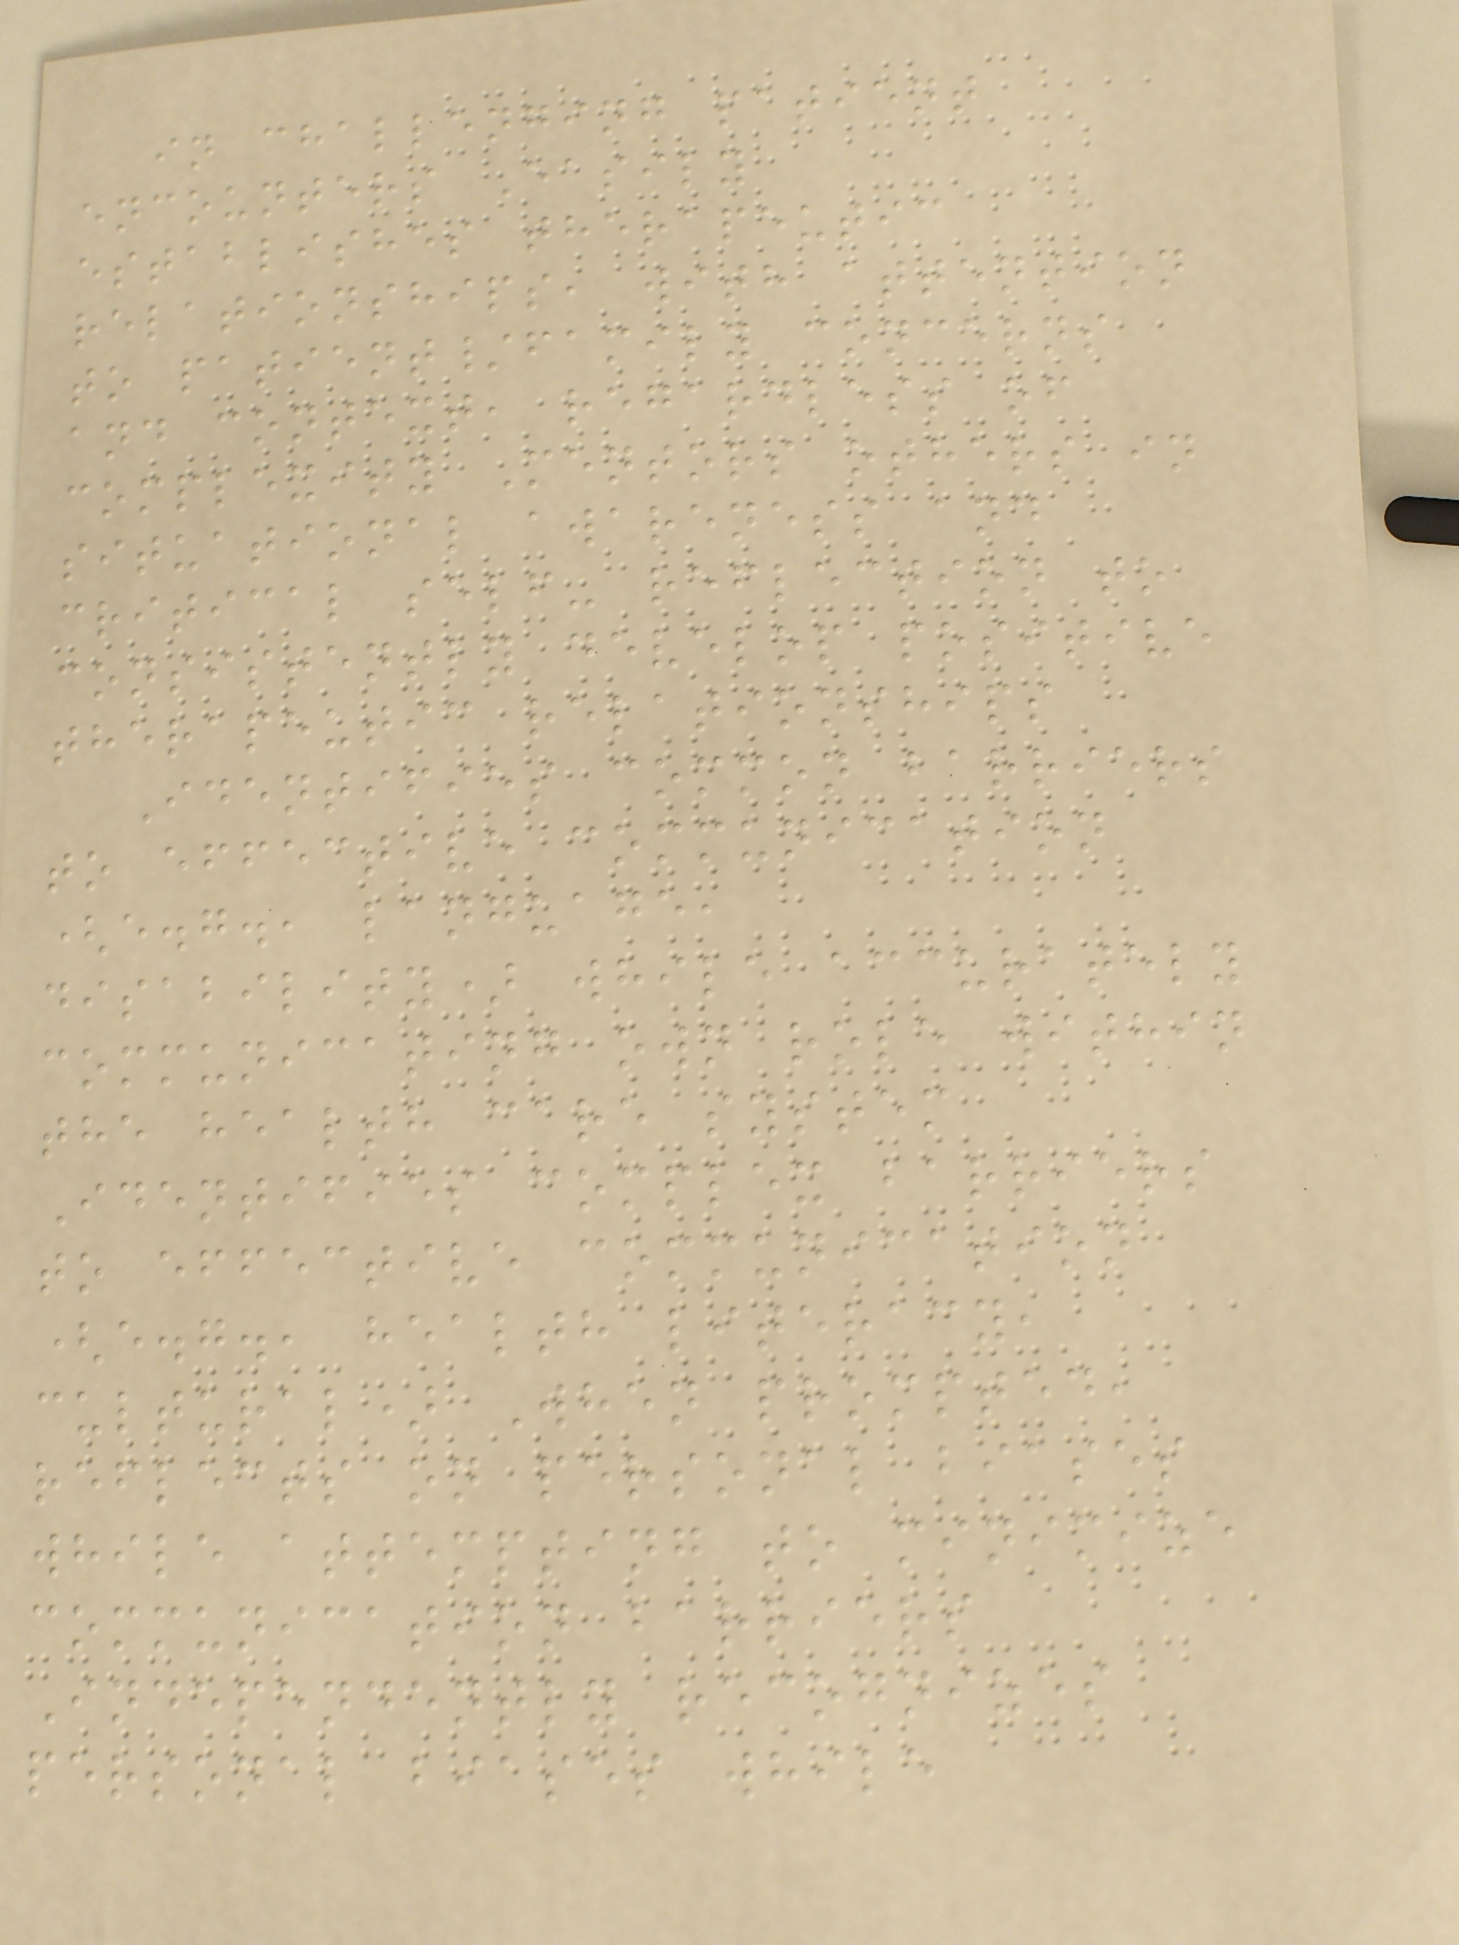in challenging patient
encounters Easily
establishes therapeutic
relationships, with attention
to patient/family concerns
and context, regardless of
complexity Mentors others in
situational awareness and
critical self- reflection to
consistently develop positive
therapeutic relationships
Identifies common barriers
to effective communication
(e.g., language,
disability) while accurately
communicating own role within
the health care system
Identifies complex barriers
to effective communication
(e.g., health literacy,
cultural) When prompted,
reflects on personal biases
while attempting to minimize
communication barriers
Independently recognizes
personal biases while
